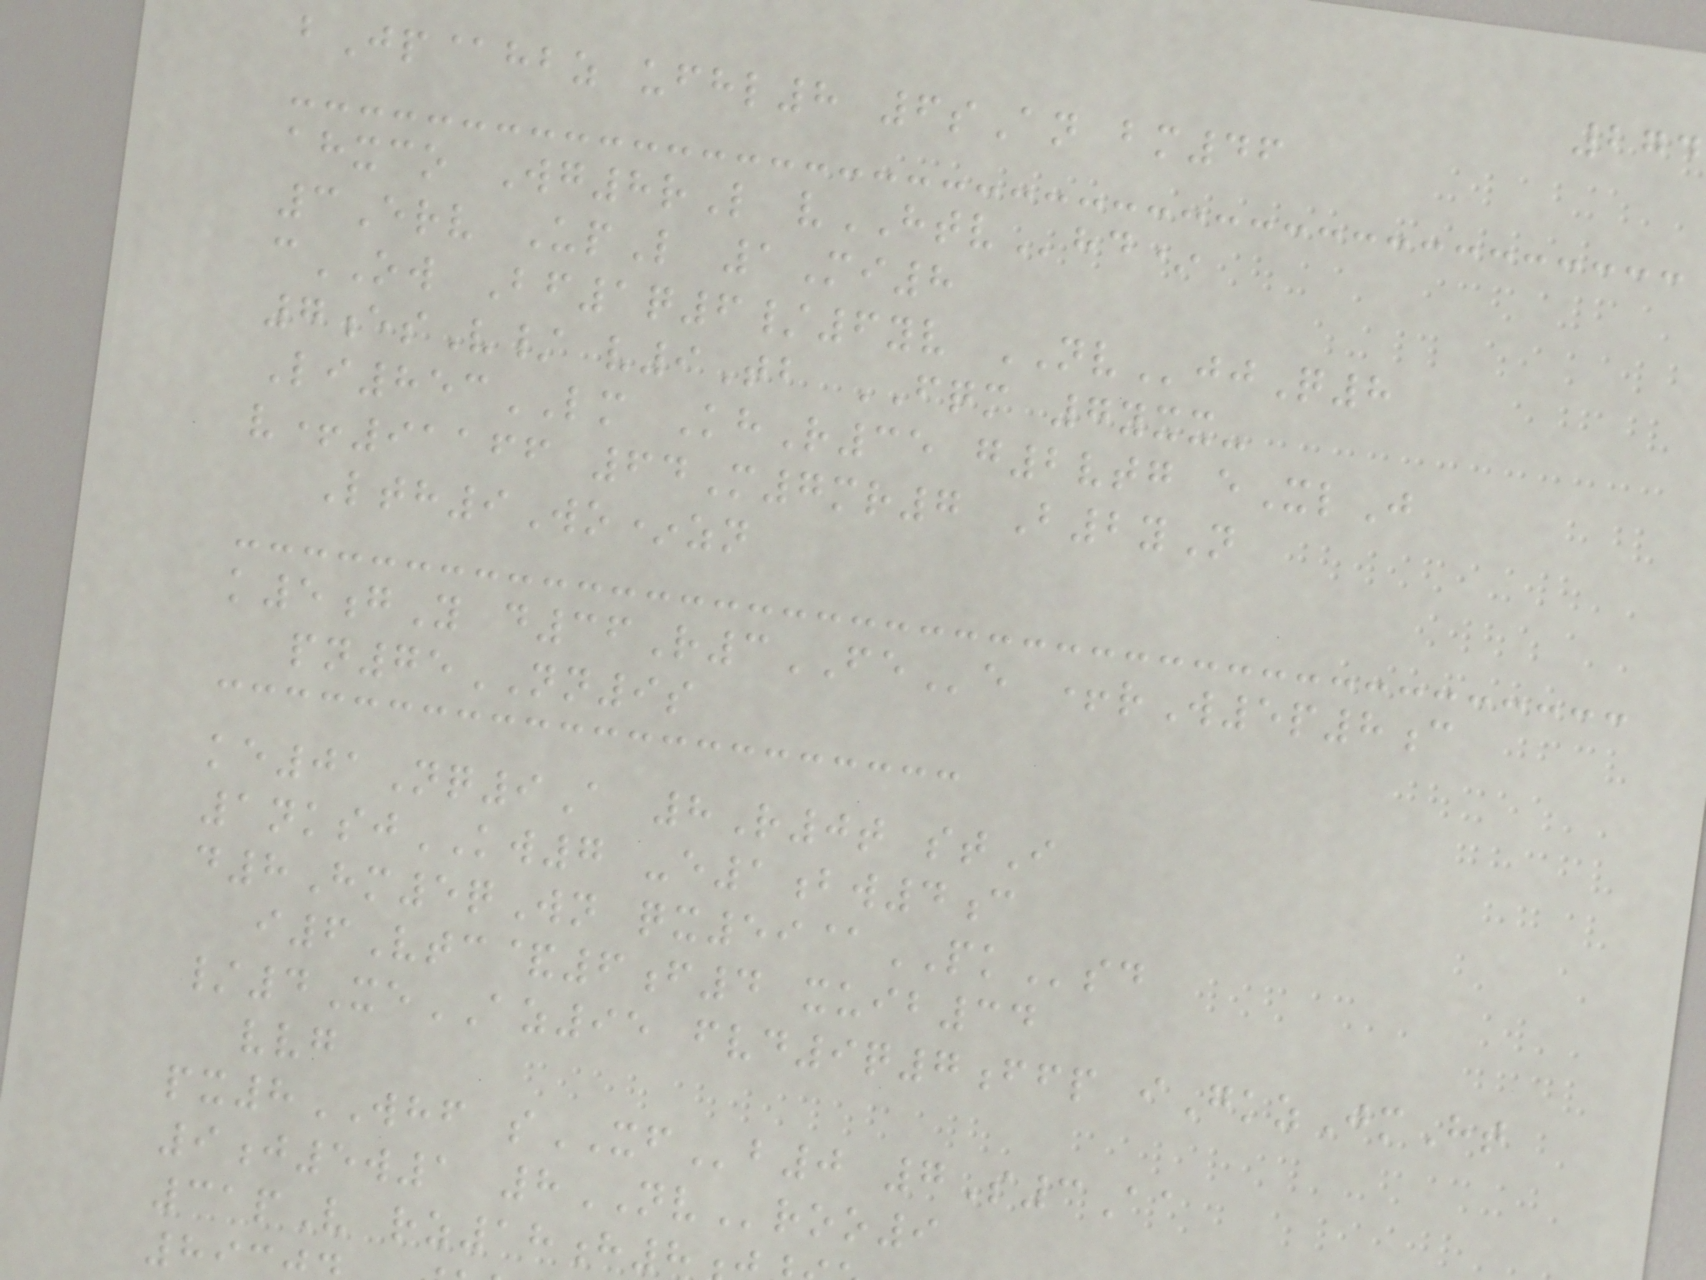274
bJp@hbz ufhl8 6sAn bm46
ahxco Wg8rL vHTVhd*
3Erv UpL 1Mi8
cOW Bf1q6/6yv NVjjQ8
7esV/ v9Tb FQM 7yxx-
Li853LM KhR35 g2vtg eXlJ
v+91166 64M7mr7 B2yN
Lth9Wo*zn
k5gY d36R3FEe +rW5p8c
pn75NN9s
ke01Nq9A 8R0t stI
1nksjKW7 -e1bw4c
d8Hm5qWn qx59@PKsd
i6Vtc&6f4 xuib34
/4XeAZ95 fvd9q7ffp iGkzJmHt
vvg
px8WHF sXFb0 7S3Aa
9j5w1 8NVroo9
31pV rz18h8
